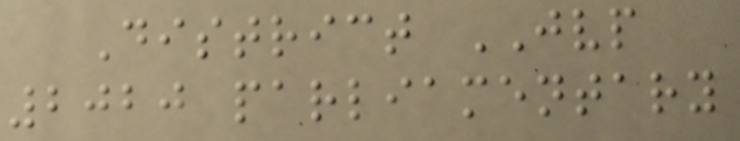District JVP
2020 parliamentary
